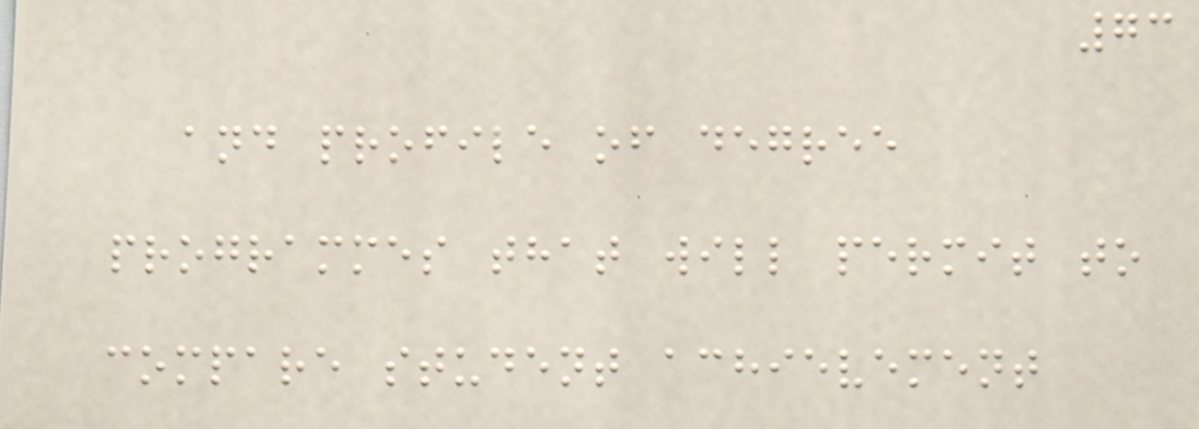73
and profile of degree
programmes that will permit to
compare student achievement
